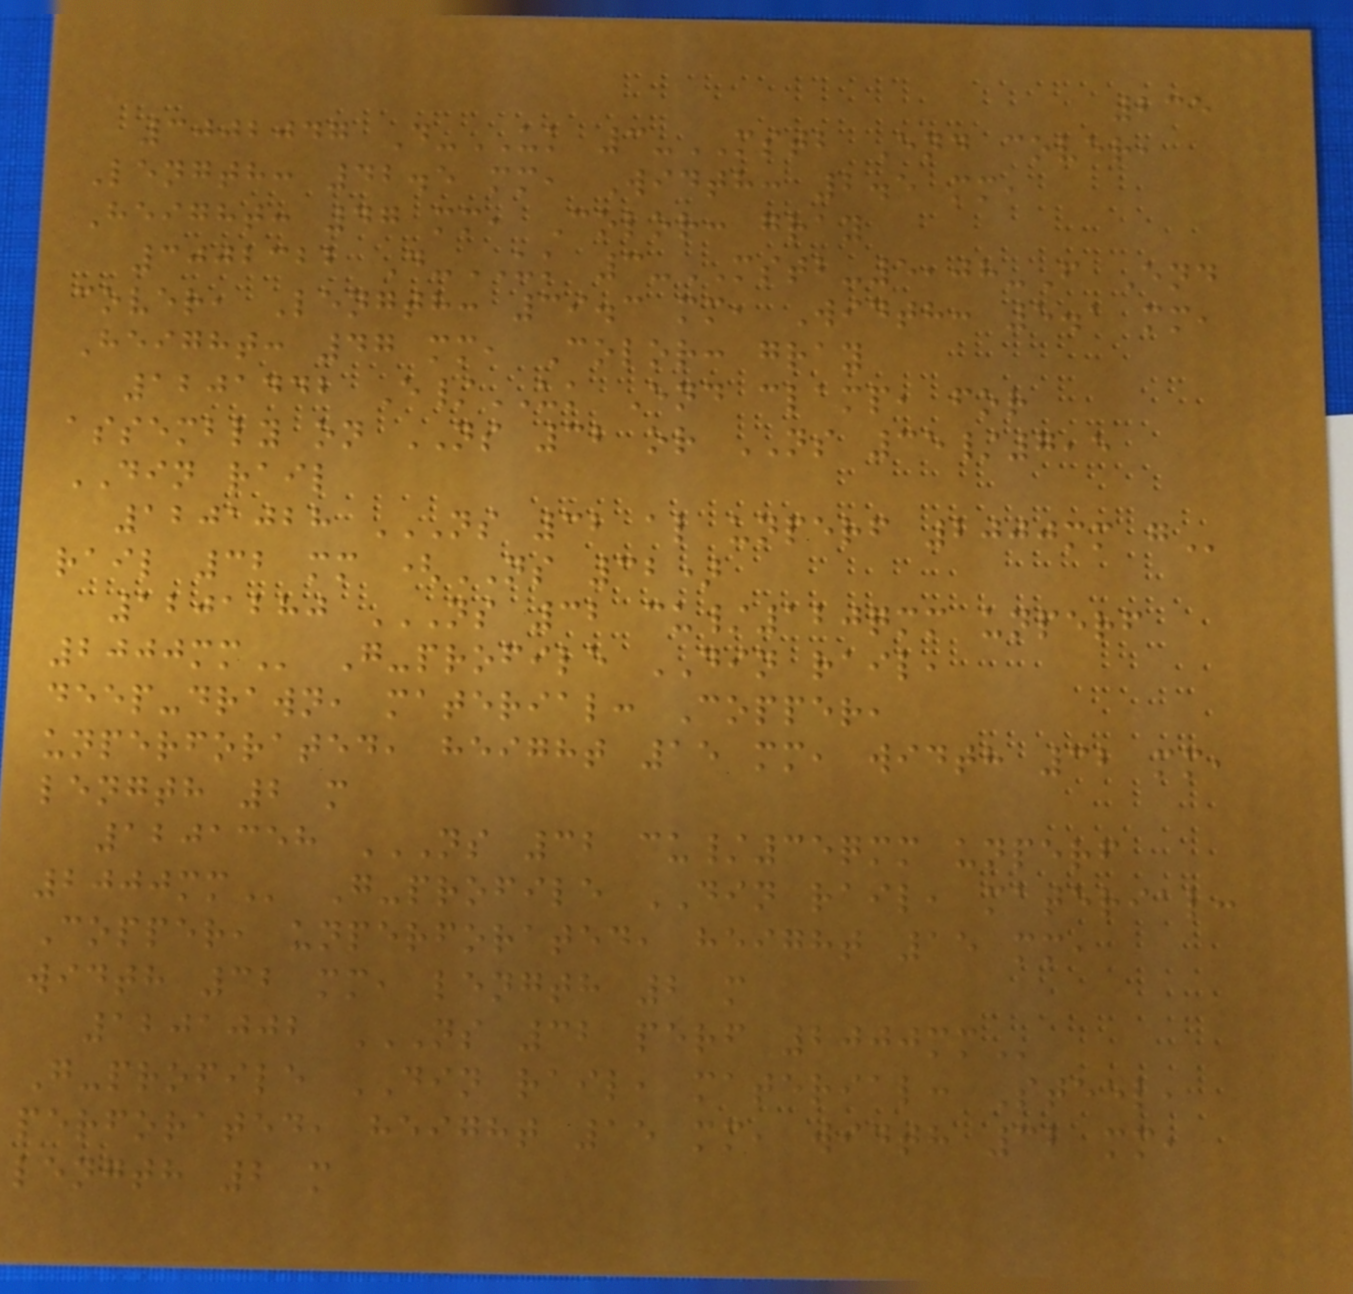235
3002047 D-UK 3-MSTB End cover,
Length: 42.5 mm, Width: 2.5 mm,
Height: 47 mm, Color: gray
3002322 D-UK 3-MSTB-5,08-F End
cover, Length: 39.3 mm, Width: 5.1 mm,
Height: 47 mm, Color: gray
1201442 E/UK End clamp, for
assembly on NS 32 or NS 35/7,5
DIN rail
1201028 NS 32 AL UNPERF 2000MM G
rail 32 mm (NS 32)
1201280 NS 32 CU/120QMM UNPERF
2000MM G-profile DIN rail,
deep-drawn, material: Copper,
unperforated, height 15 mm, width 32 mm,
length 2 m
1201358 NS 32 CU/35QMM UNPERF
2000MM G-profile DIN rail, material:
Copper, unperforated, height 15 mm,
width 32 mm, length 2 m
1201002 NS 32 PERF 2000MM
G-profile DIN rail, material: Steel,
perforated, height 15 mm, width 32 mm,
length 2 m
